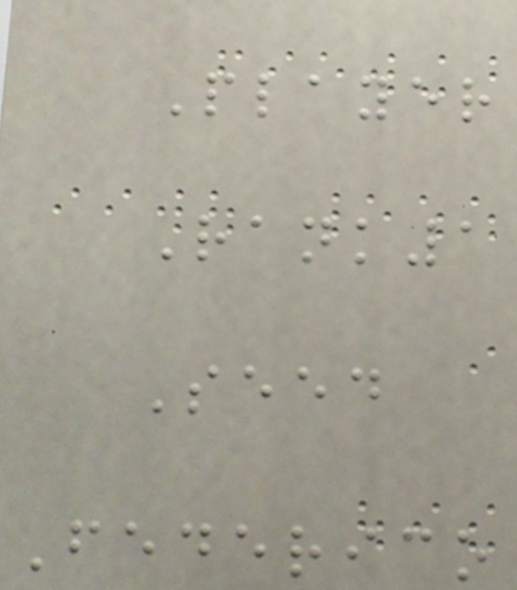Player
Rank1
Seed
Federico
